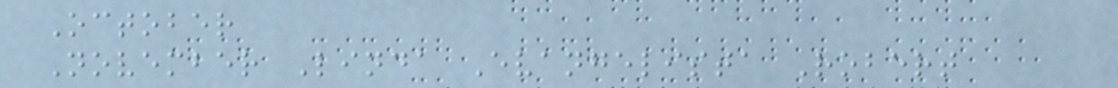October
November Linda Evangelista Robert
